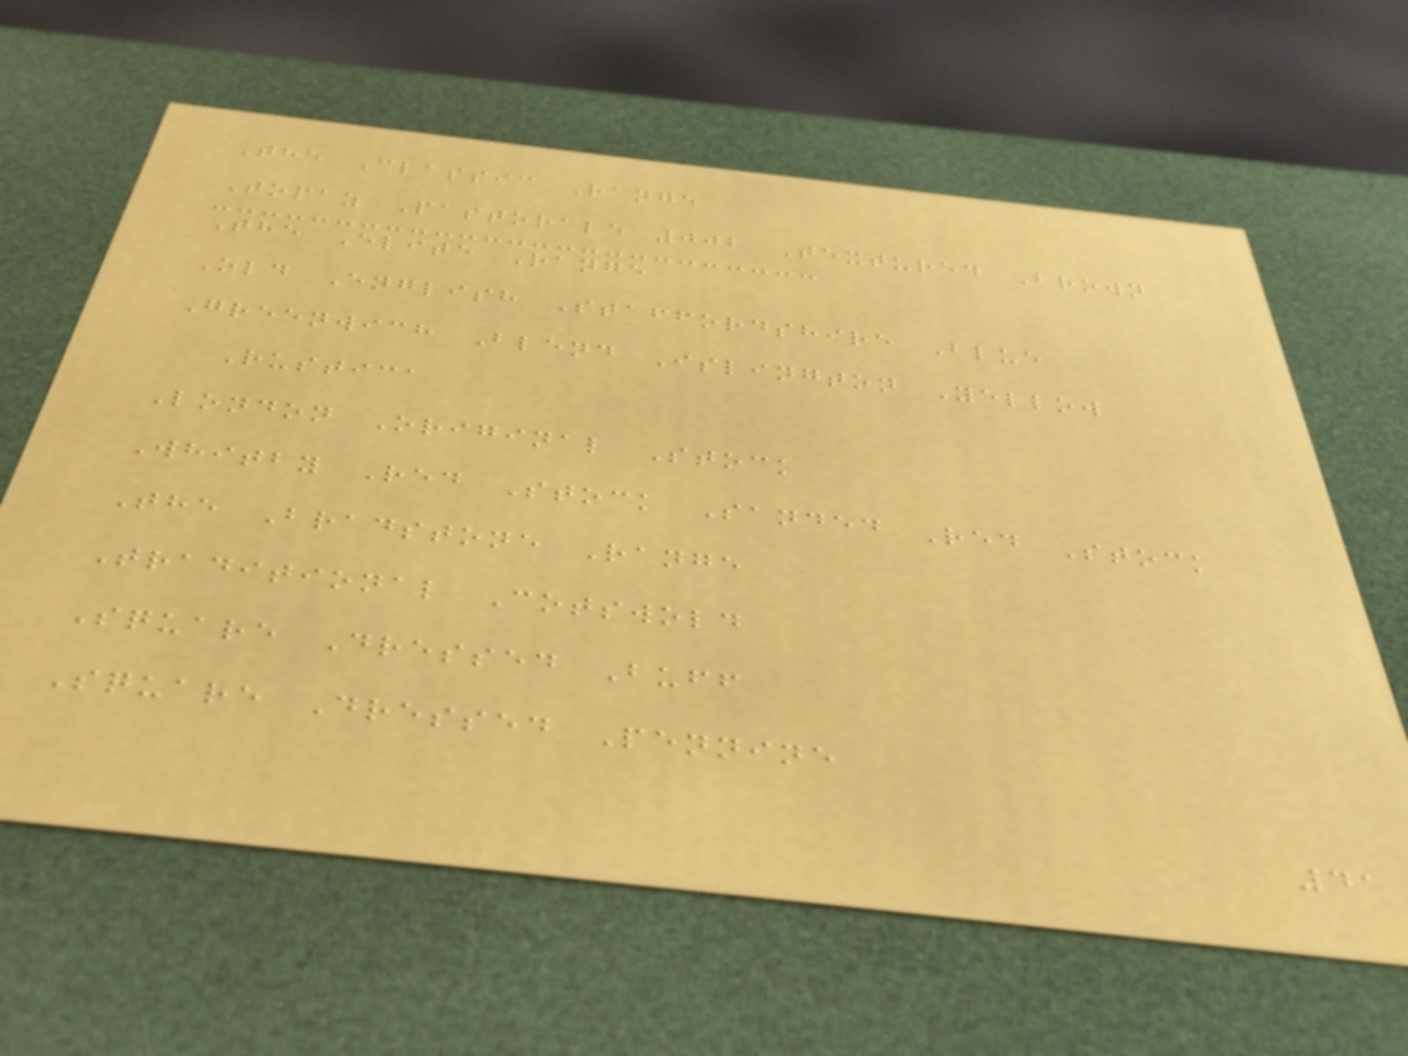The Classic Range
Topaz Pastorale 002 Textured Brown
The Elite Range
Old English Staffordshire Blue
Greenwich Blend Islington Yellow
Rustica
London Original Stock
Whitby Red Stock Sanded Red Stock
The Bradstone Range
Traditional Cotswold
Square Dressed Buff
Square Dressed Pennine
41
